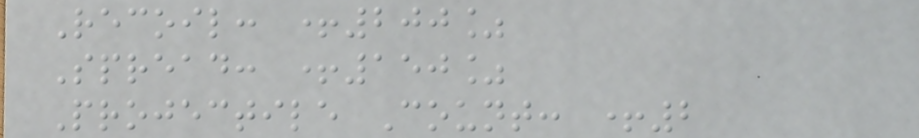Recoil: +200%
Spread: +150%
Projectile Count: +2
